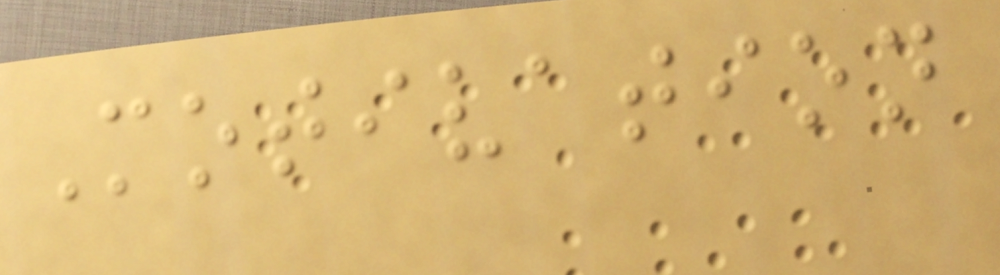Motivation
